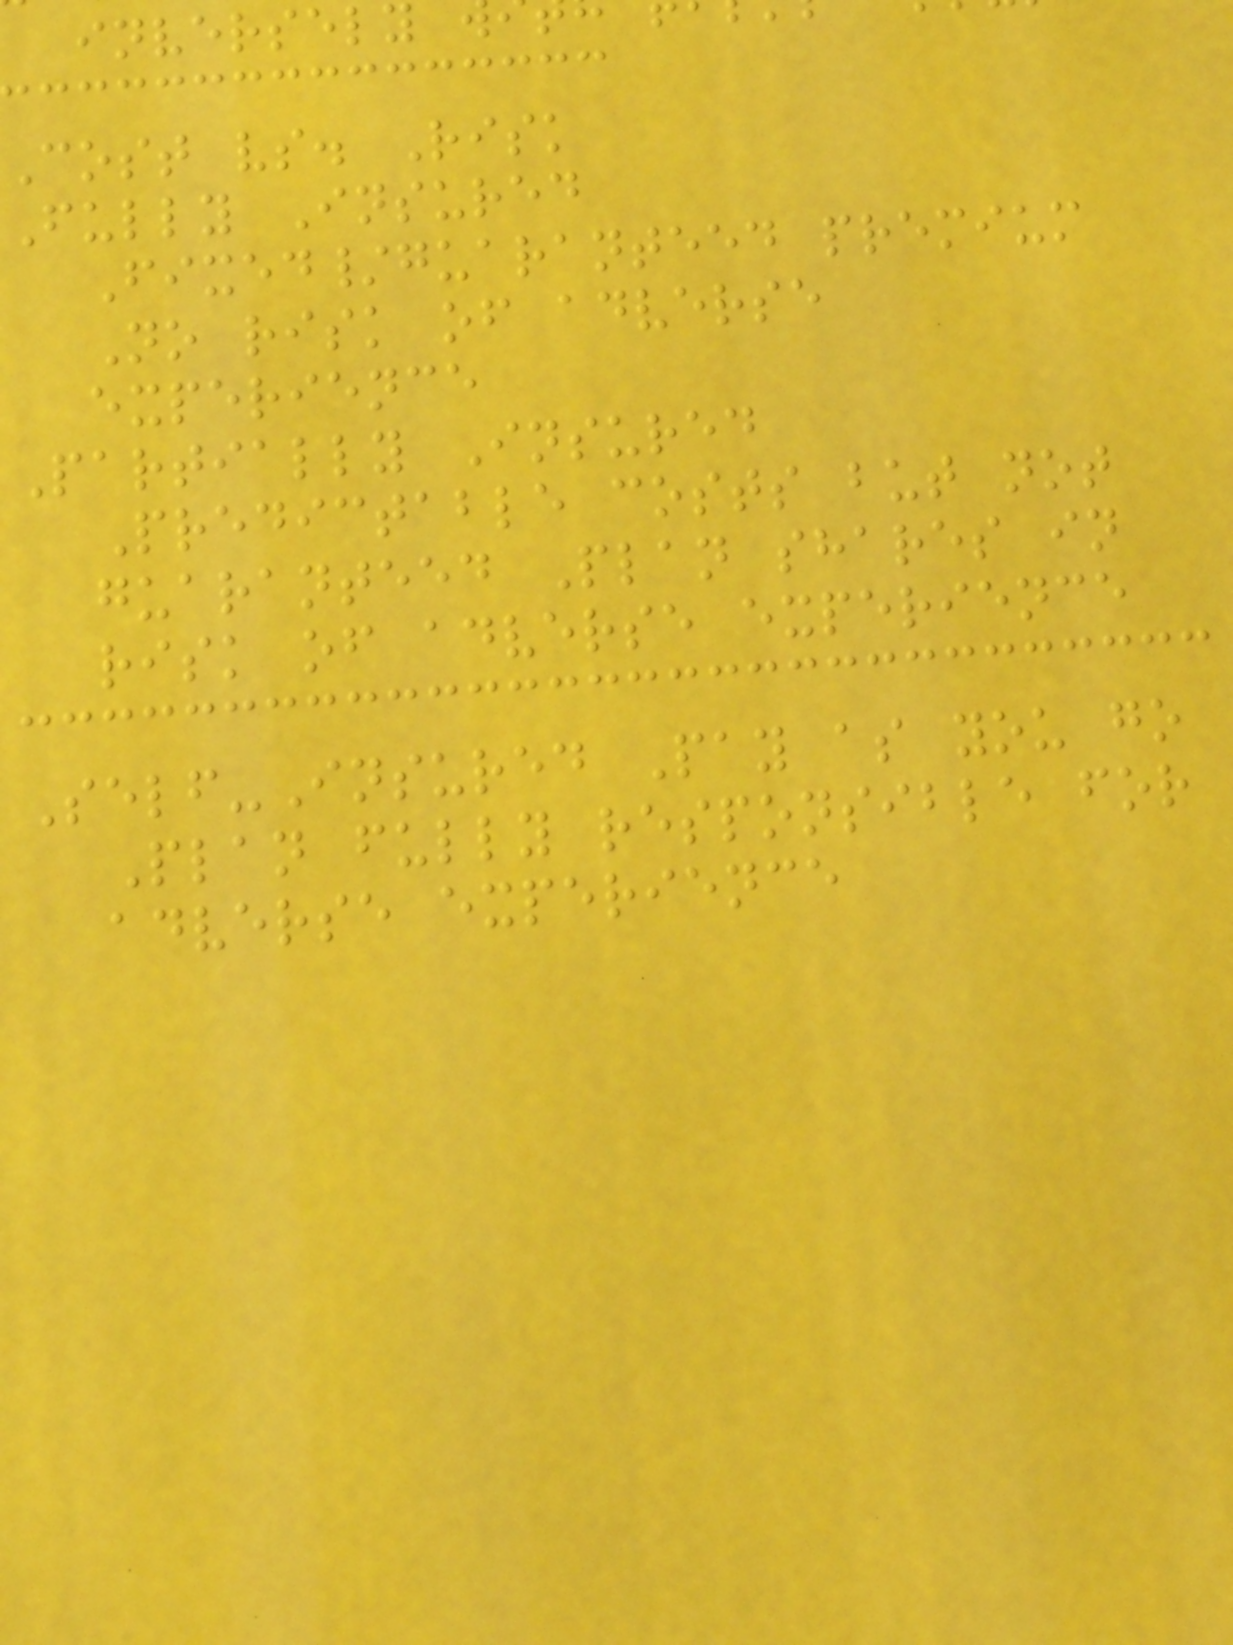inversely
Cost vs. Risk
Fully Insured
Fixed/guaranteed premium
No risk of adverse
experience
Partially Insured
Predictable costs but not
guaranteed Plan shares in
risk of adverse experience
Self-Insured Pay as you go
Plan fully responsible for
adverse experience
